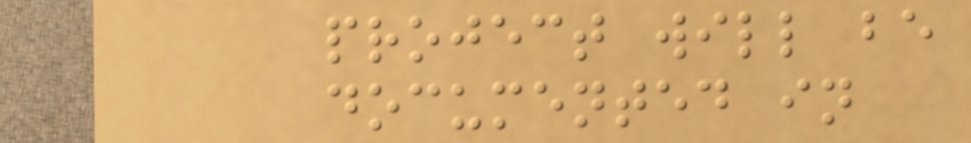project will be
documented in
